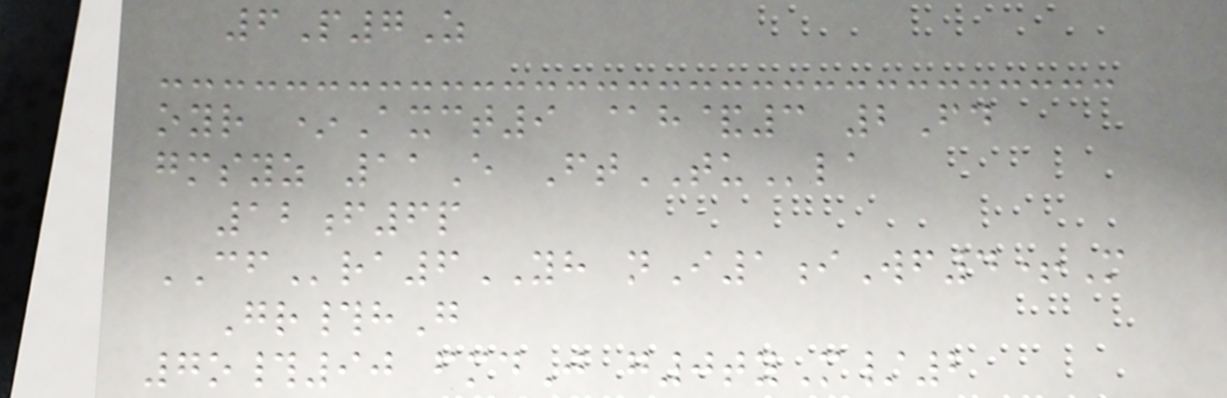6P7Z
oyr *Axct9 @h&3 2Fd
gmsyz 11E FtTUla
12f6p
CFra6YH nI1iWf4+M
Gr#hG
7o#90 fmdJ g0tyM/2
